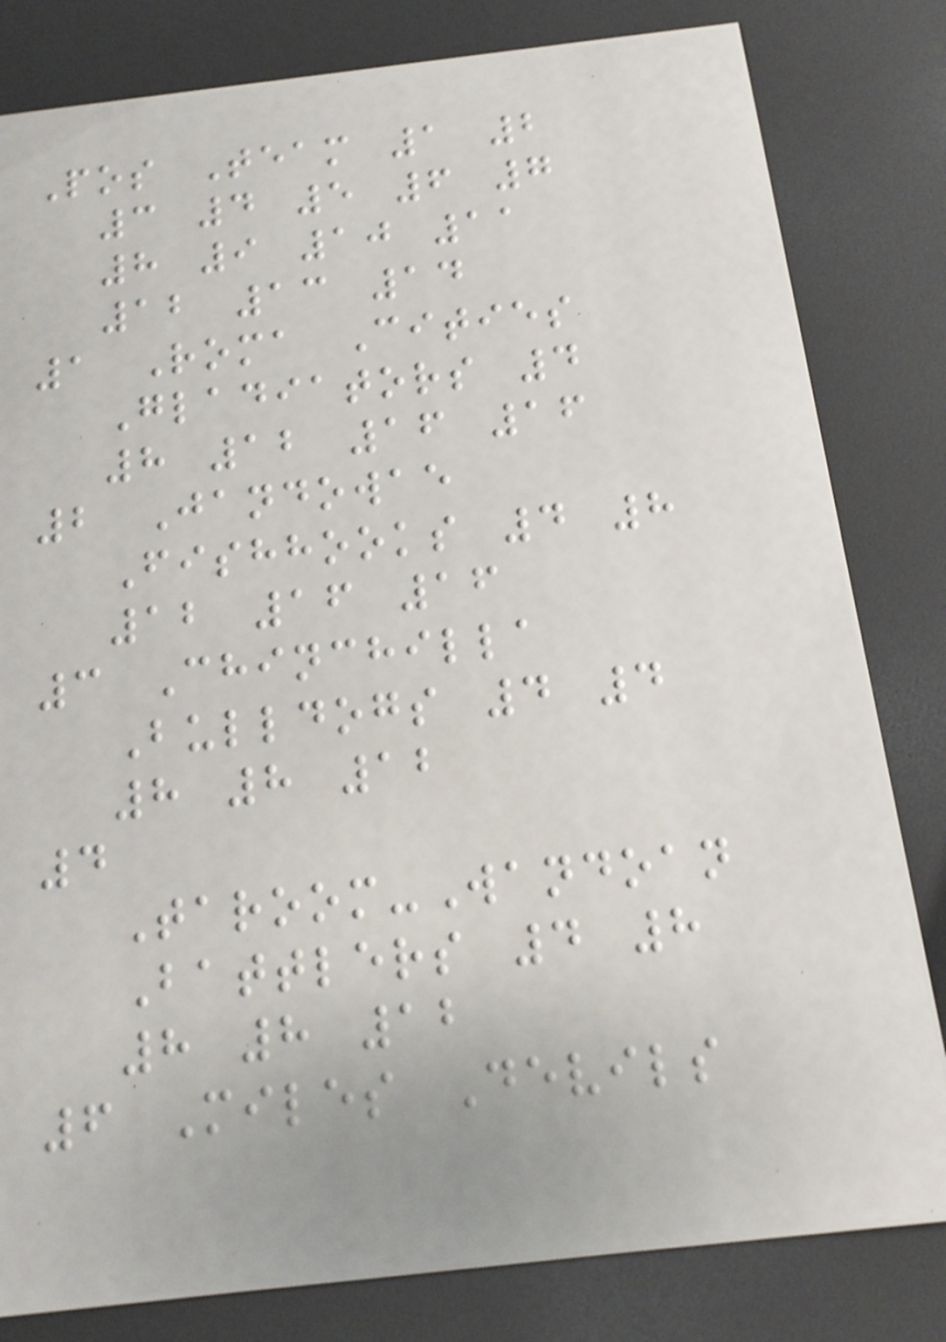Pos Team 1 2
3 4 5 6 7
8 9 10 11
12 13 14
1 Roma Cities
Gladiators 4
8 12 16 16
2 Jandowae
Fishhooks 4 8
12 16 16
3 Chinchilla
Bulldogs 4 4
8 8 12
4
Taroom-Wandoan
Battlers 4 8
8 8 12
6 Miles Devils
